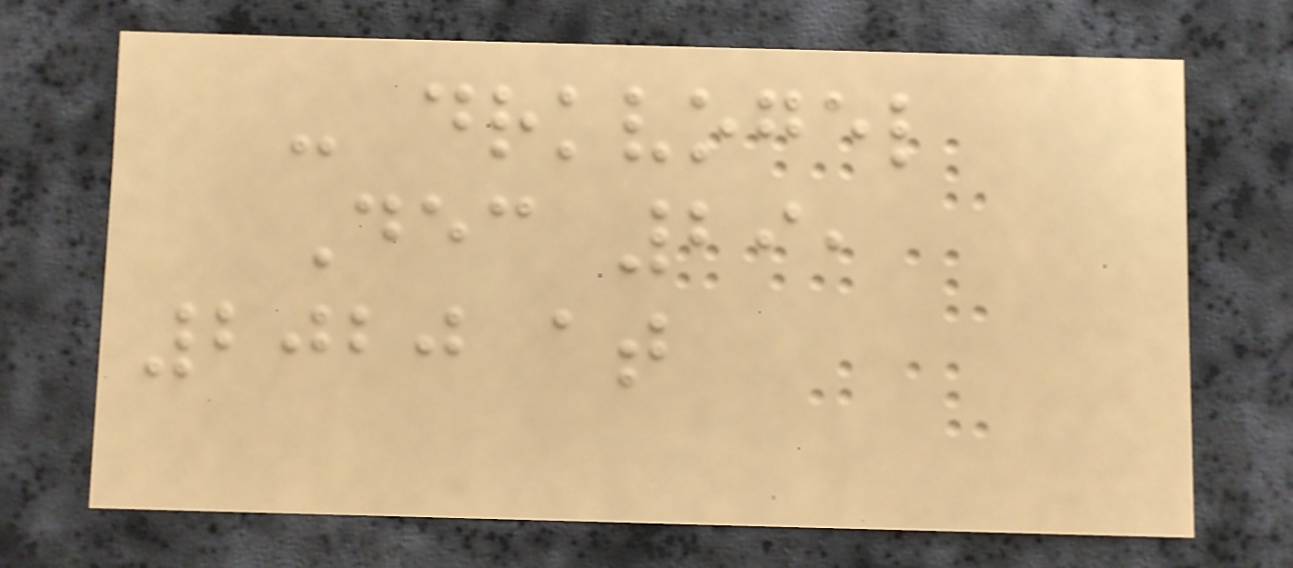- drkvogel
Dec 29,
2020 at
